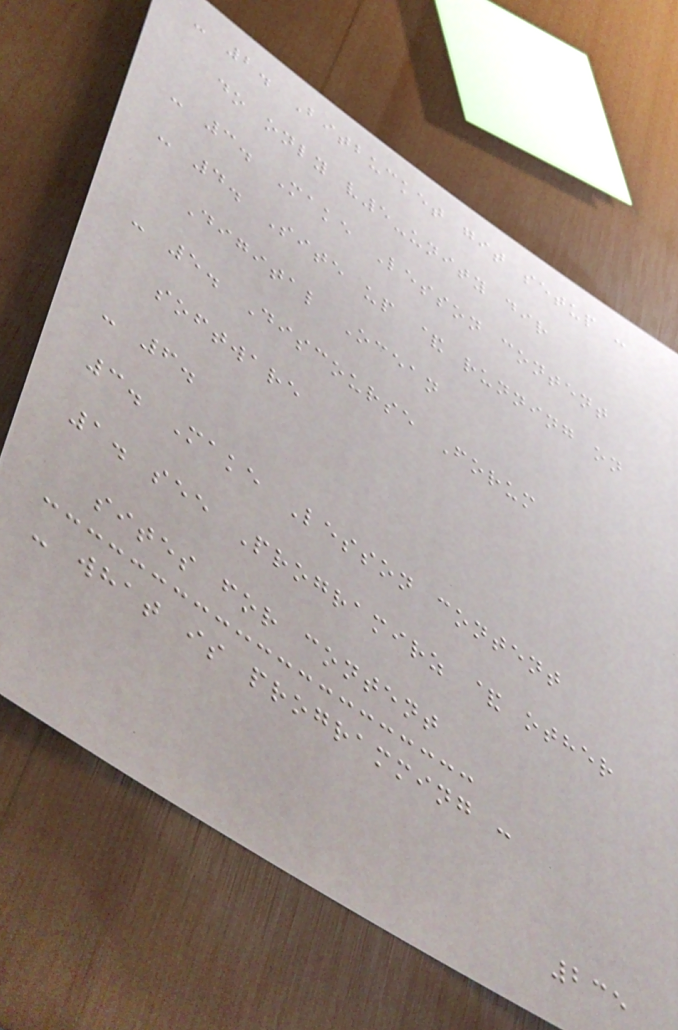- 2. Bitbucket git setup :
do only v5-unity dir
- 3. Make Lesson content
- 4. Site up & running on
Digital Ocean
- 5. Discourse Forum
software
- 6.
3. Make Lesson content
1. see Programirz & other
sites for content
- what is programming :
235
